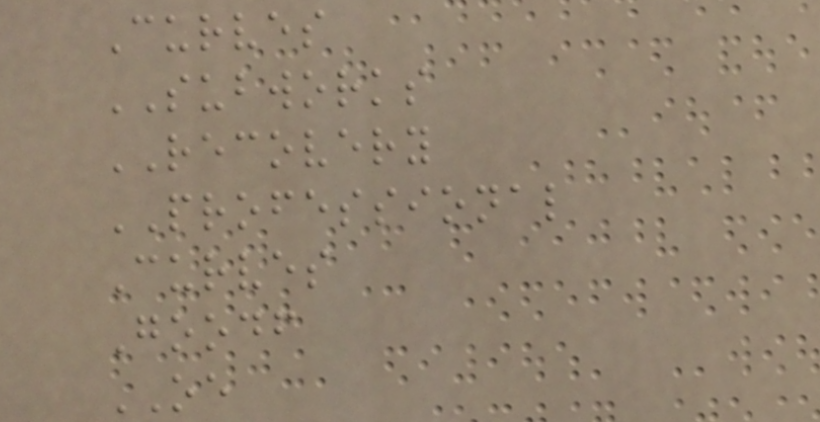Curves
SUBWORKS
RECOVERY
PROFESSIONAL
Curves
Goodf
OE
